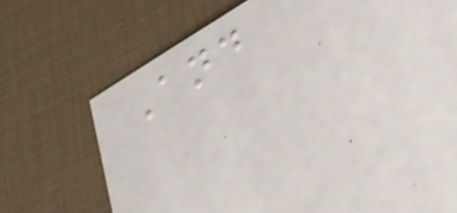And
